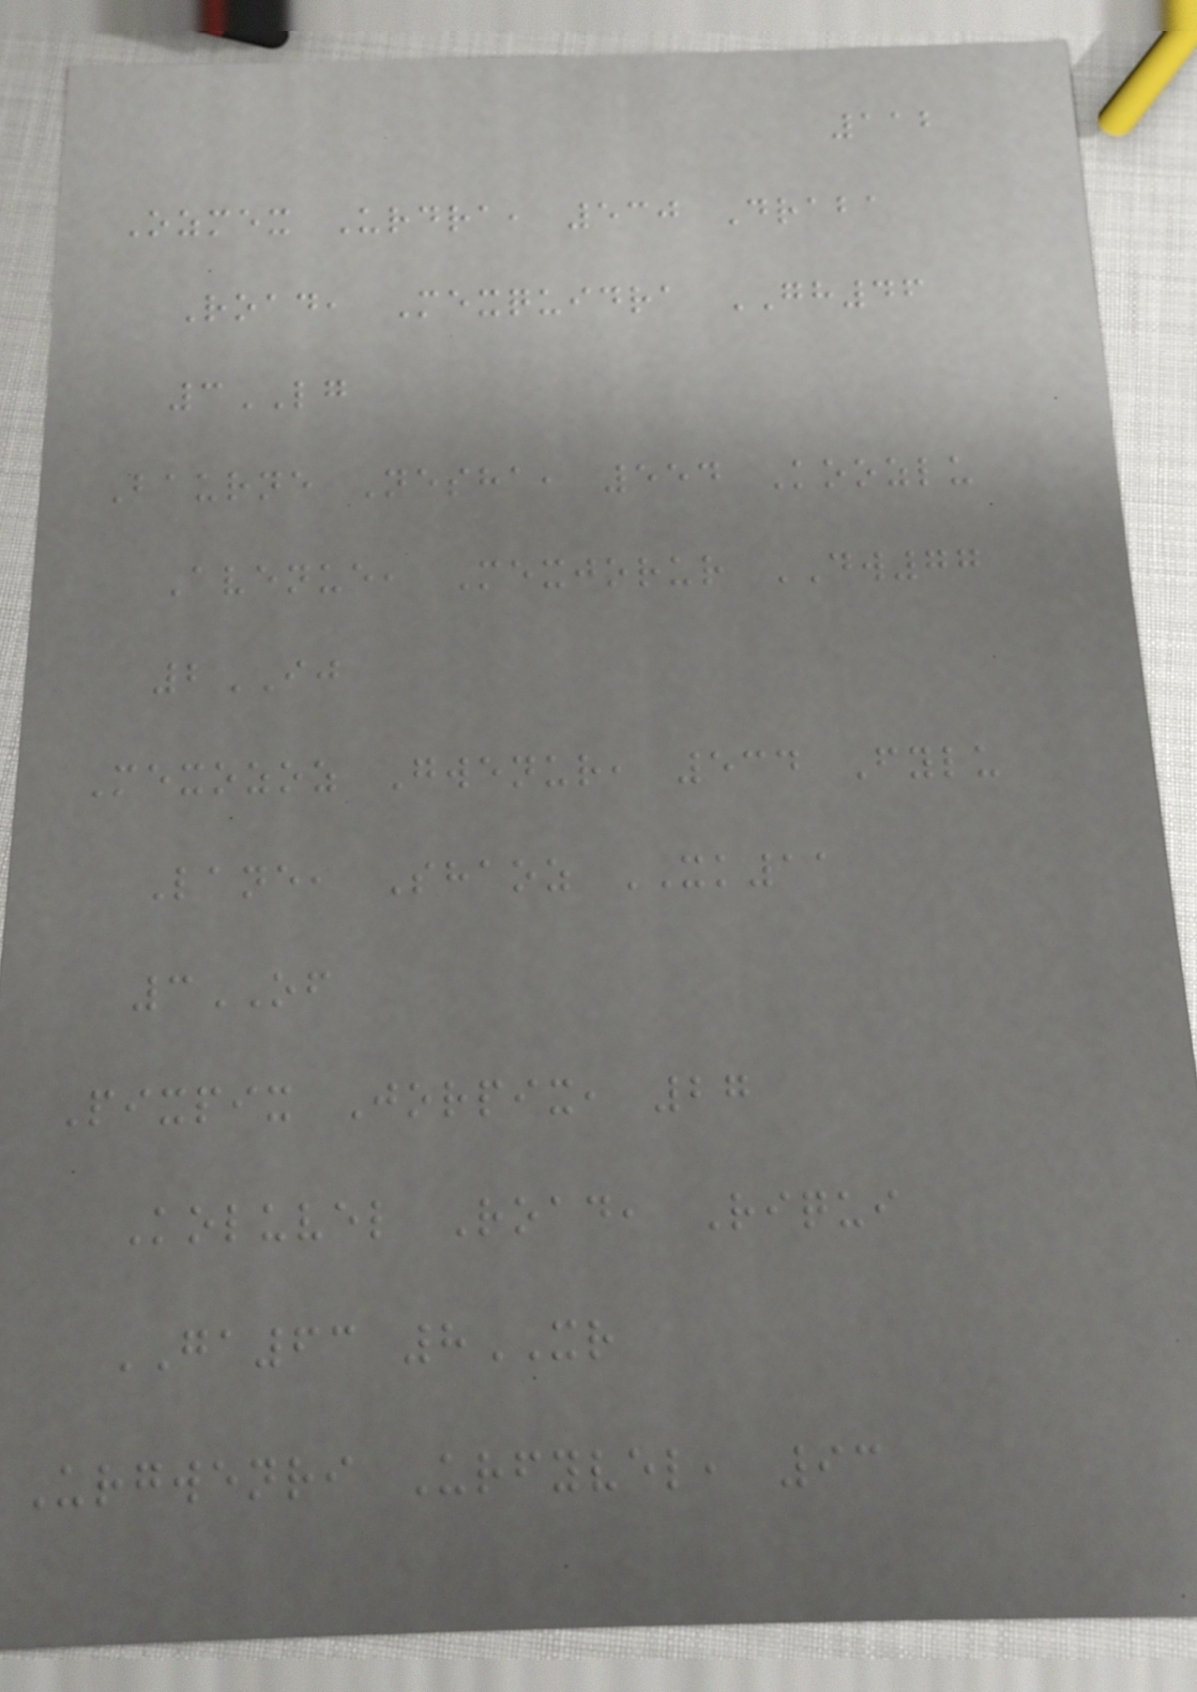112
Ozmex Urdra, 530 Draba
Road, Mexquidra GH46
3LG
Baurne Nesha, 554 Koozlu
Avenue, Mexjorur DW77
2IJ
Mexozoz Gwenur, 534 Fylu
Lane, Shaoz XK11
3OF
Pixpix Jorpix, 27
Koluvel Road, Riqui
GA63 8XR
Urgwenri Urfyvel, 93
